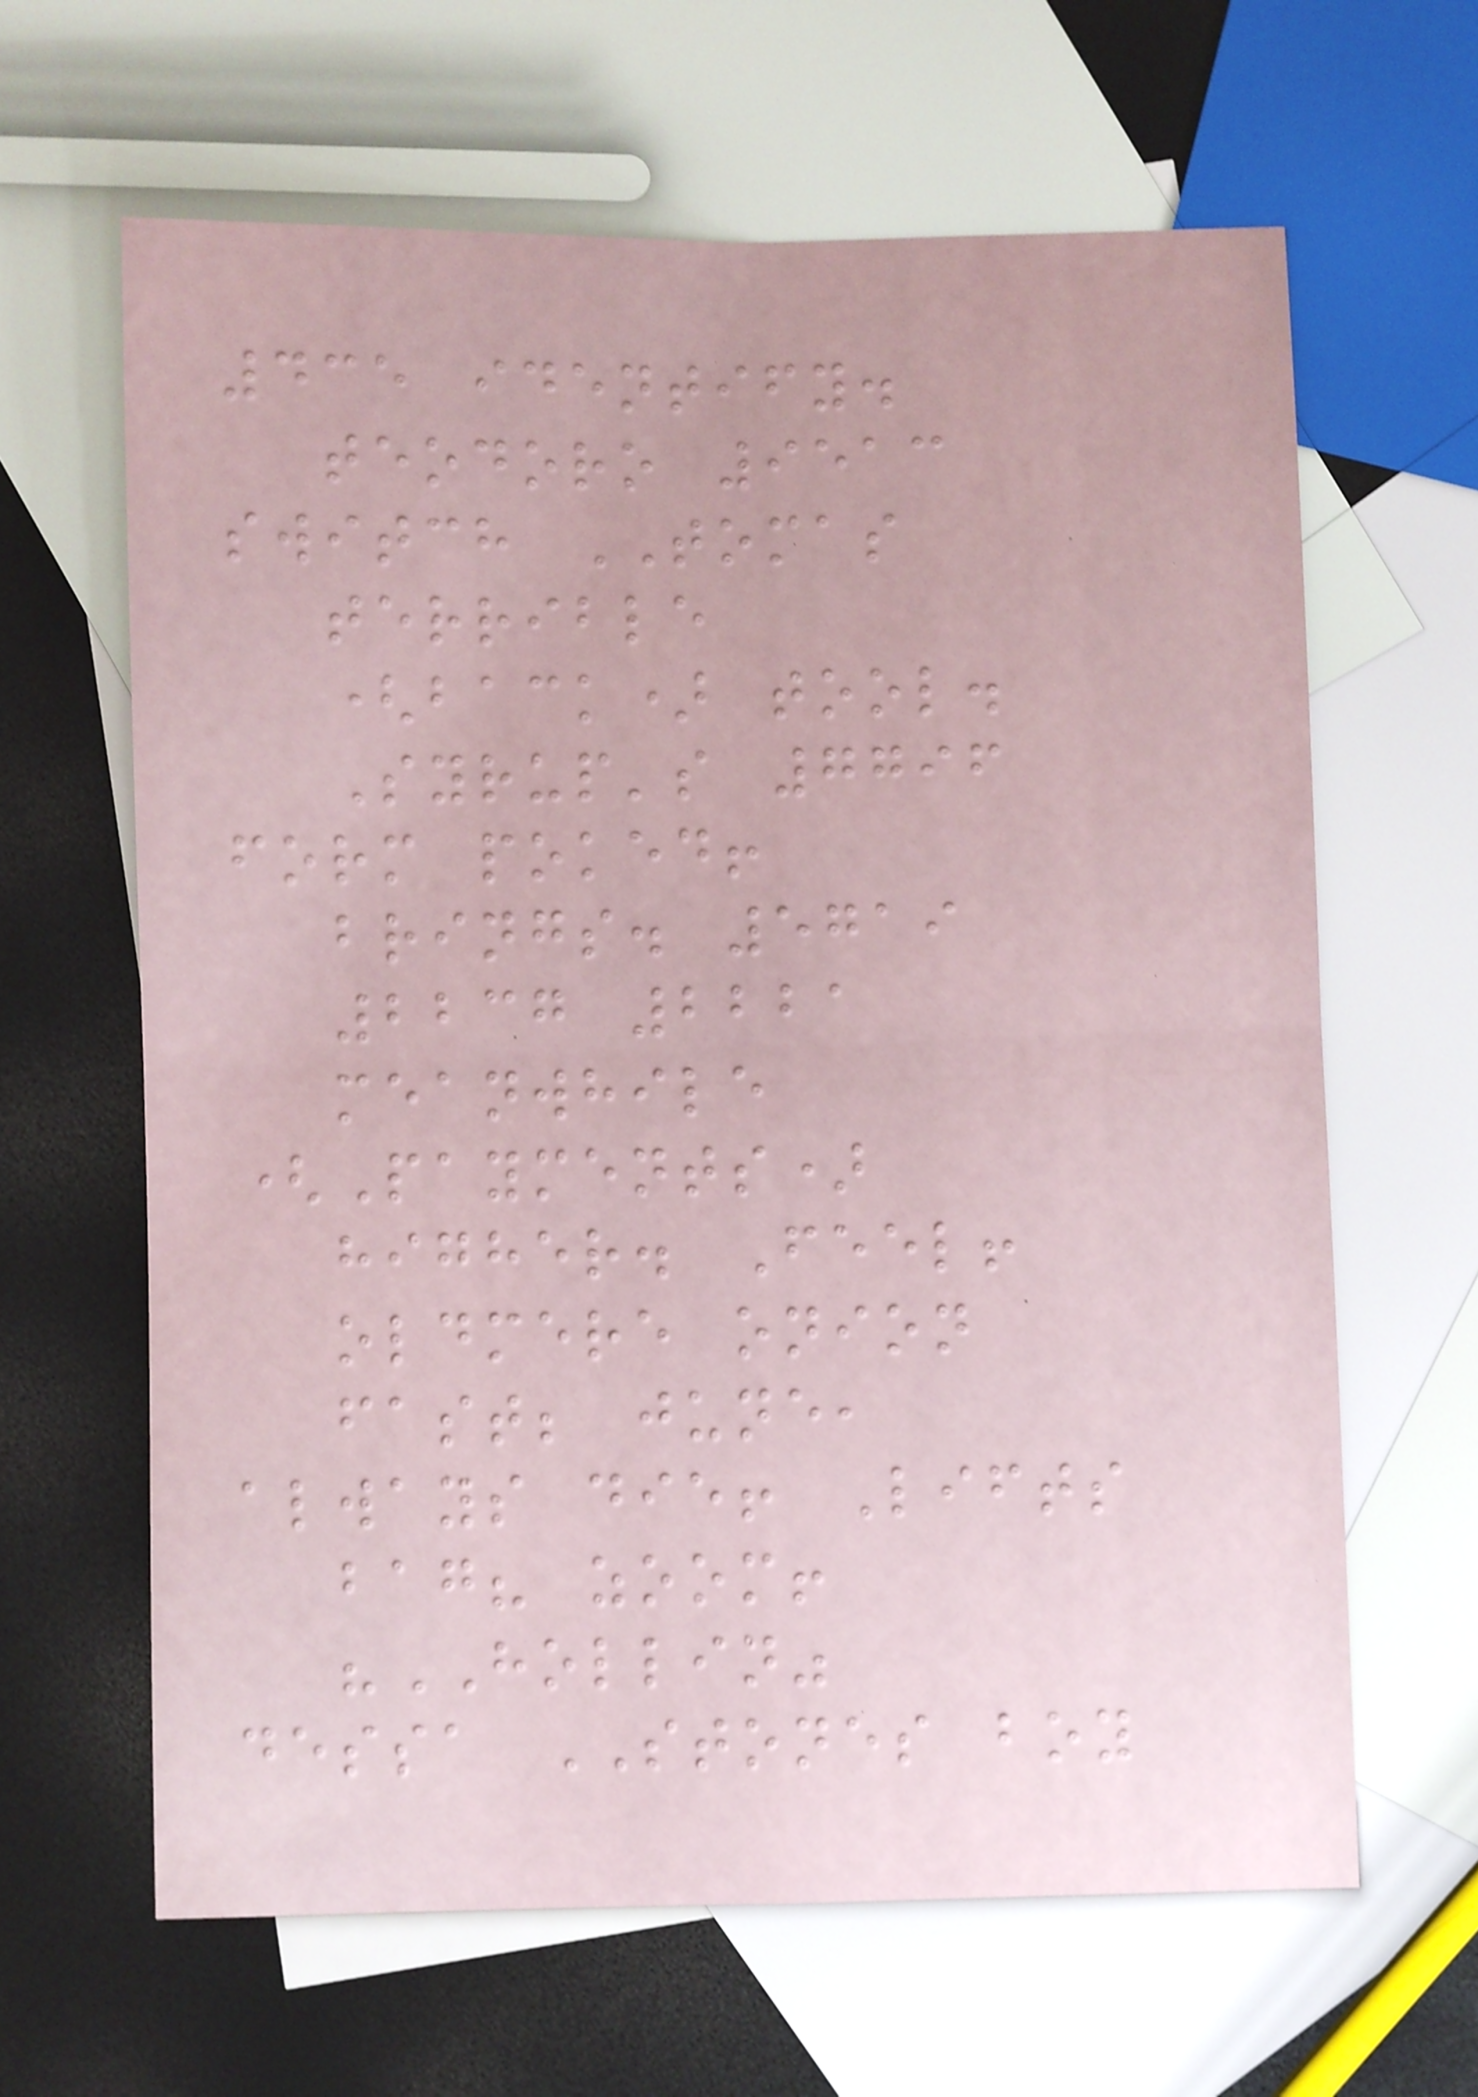435 identify.
teodoro 9513
switch TOMAS
terrible
(back) tool.
Syrup's 7796
form poked!
brings. 5719
2237 2221
meanwhile
(Payments)
higher. Feel!
oldmere onion
fast; june,
always die! Lifts
bag? zoom!
"HOLLIN"
dessa STONES boy
